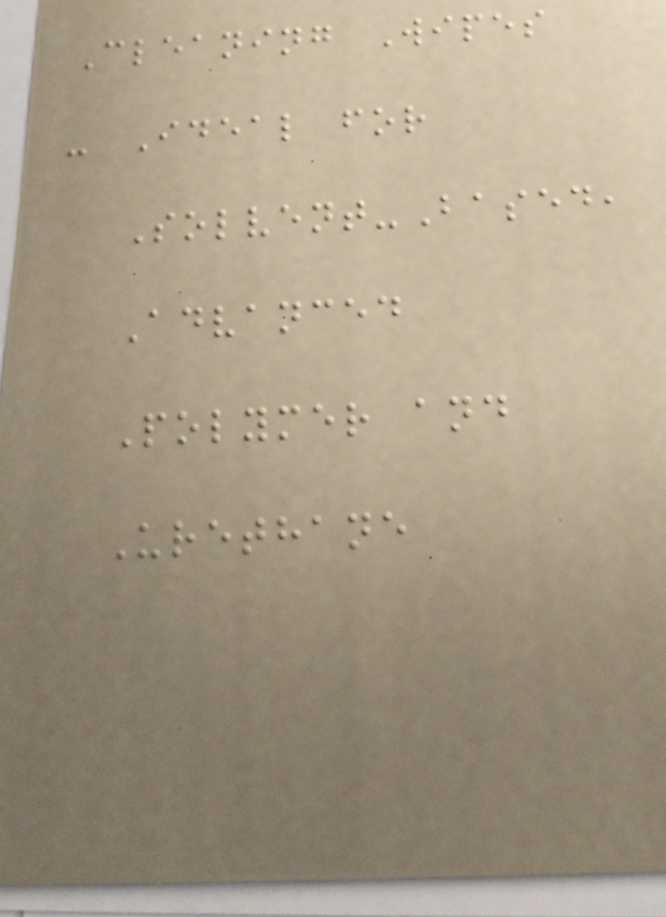Cleaning Wipes
- Ideal for
Solvent-Based,
Advanced
Polymer and
Urethane
